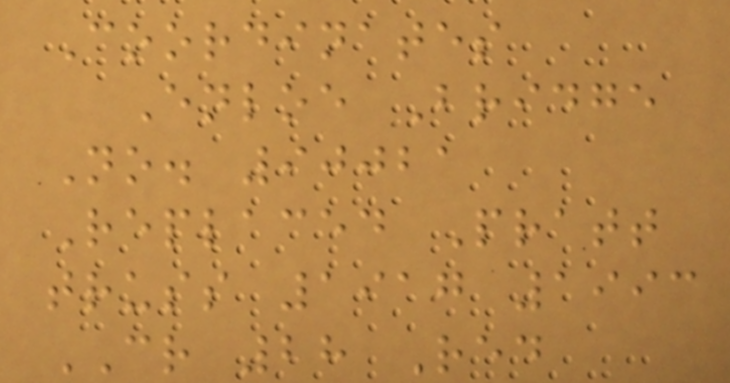Coordinates
Enloe Bridge
No. 90021
Replaced Pratt
truss 1917 1993
CR 28 Red
